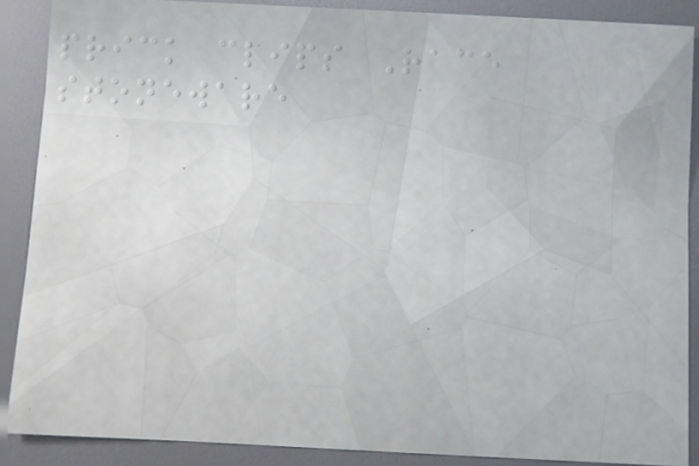prick clips Race
stoneware
